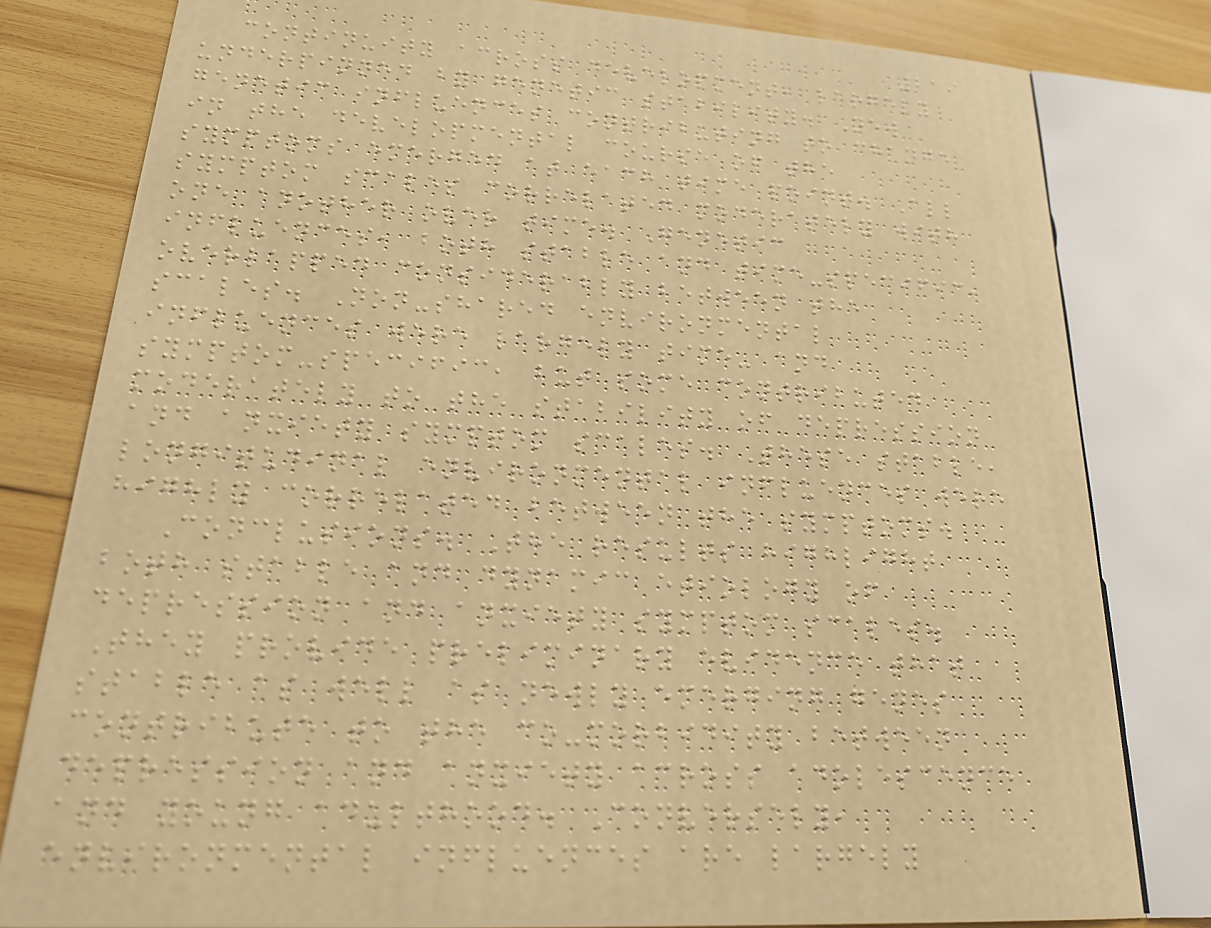219
continuity across development, largely
underpinned by genetic stability. New
genetic influences contributing to change
in the developmental course of the
symptoms emerged at each time point. All
symptom scales correlated moderately with
one another over time. Genetic
influences, both stable and time-specific,
overlapped considerably between the
scales. Non-shared environmental
influences were largely time- and
symptom-specific, but some contributed
moderately to the stability of depression
and anxiety symptom scales. These stable,
longitudinal environmental influences were
highly correlated between the symptoms.
Conclusions. The results highlight
both stable and dynamic etiology of
depression and anxiety symptom scales.
They provide preliminary evidence that
stable as well as newly emerging genes
contribute to the co-morbidity between
depression and anxiety across adolescence
and young adulthood. Conversely,
environmental influences are largely
